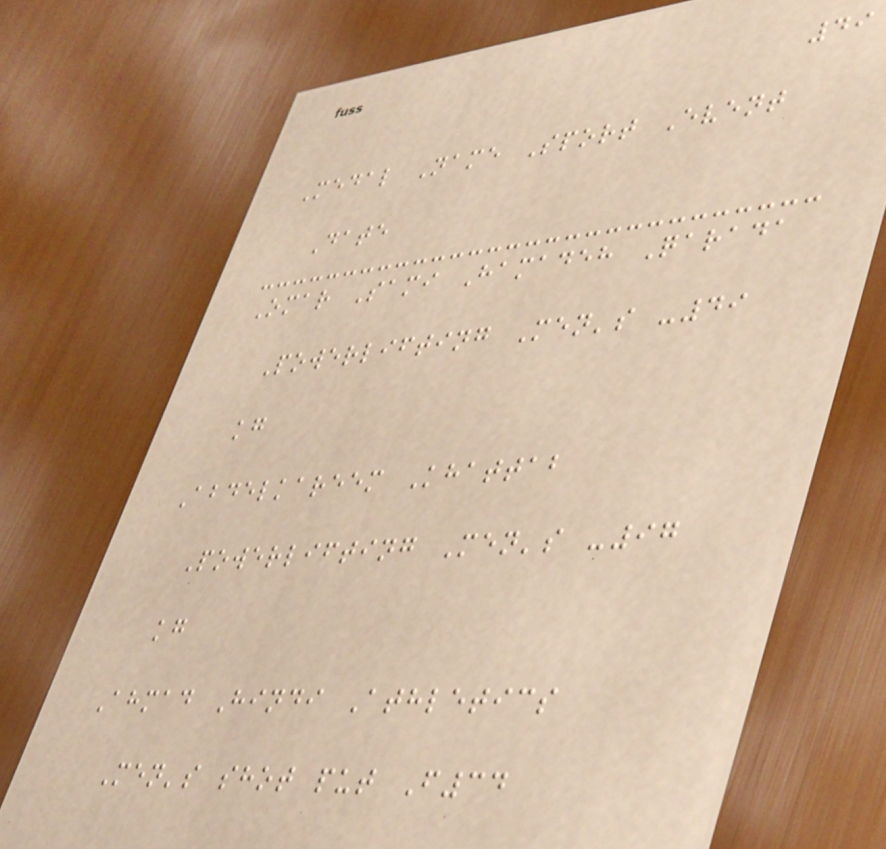49
Medal Name Sport Event
Date
Omar Sami Hamadeh Qarada
Powerlifting Men's -49
kg
Abdelkareem Khattab
Powerlifting Men's -97
kg
Ahmad Hindi Athletics
Men's shot put F34
